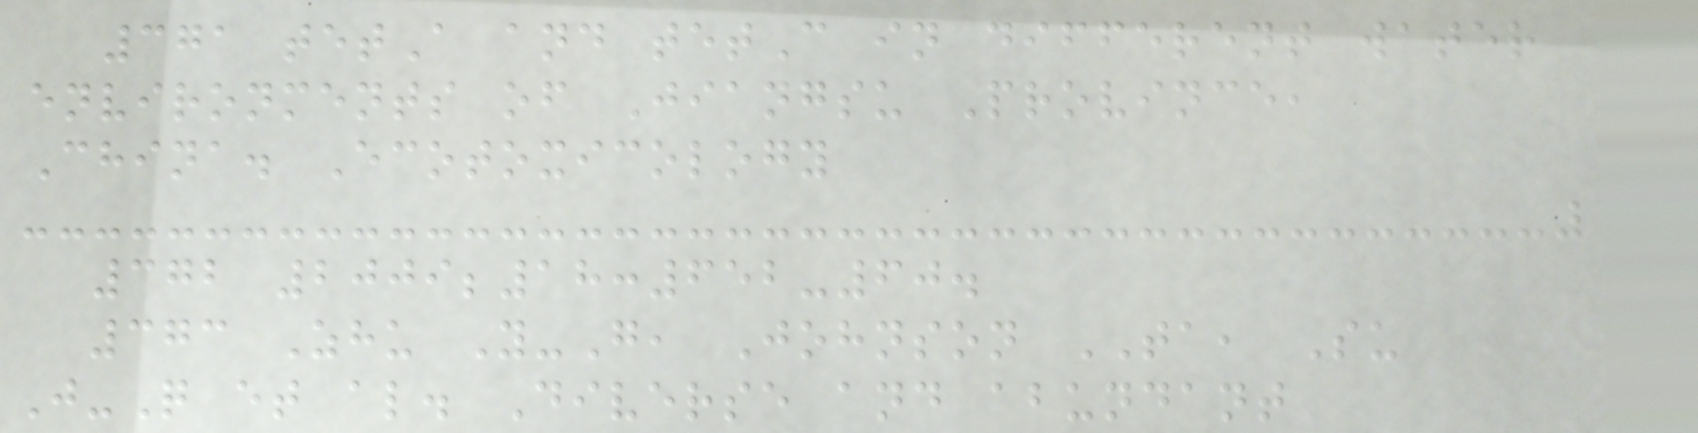371 tetA and tetC in different water
environments of Jiangsu Province,
China. Ecotoxicology
372 2009;18:652-60.
373 Zhu Y-G, Johnson TA, Su
J-Q et al. Diverse and abundant
